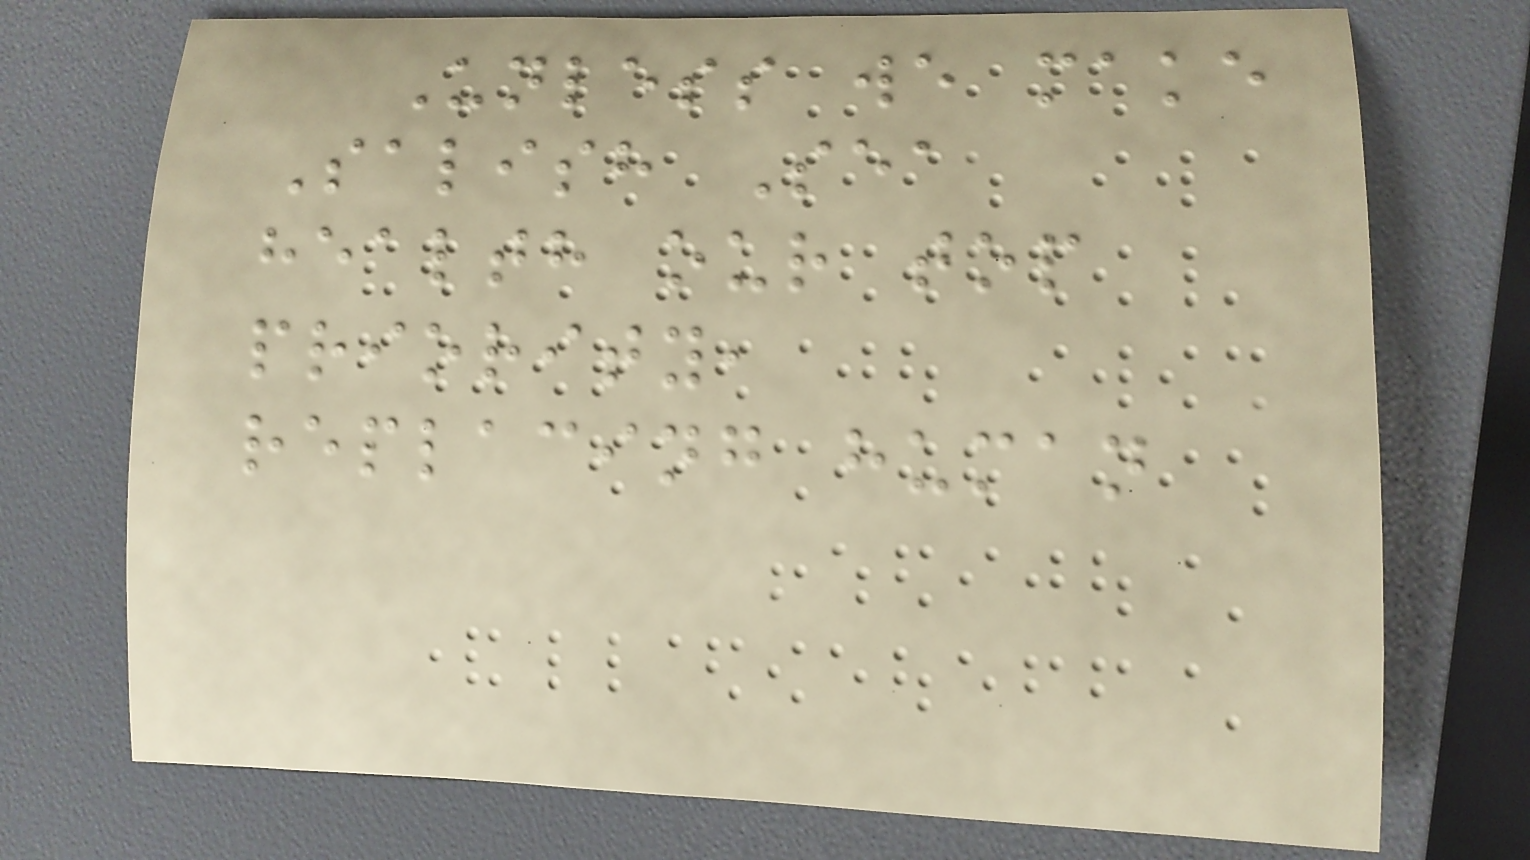Unless we make
Salish Sea
health our top
priority,
replacing human
